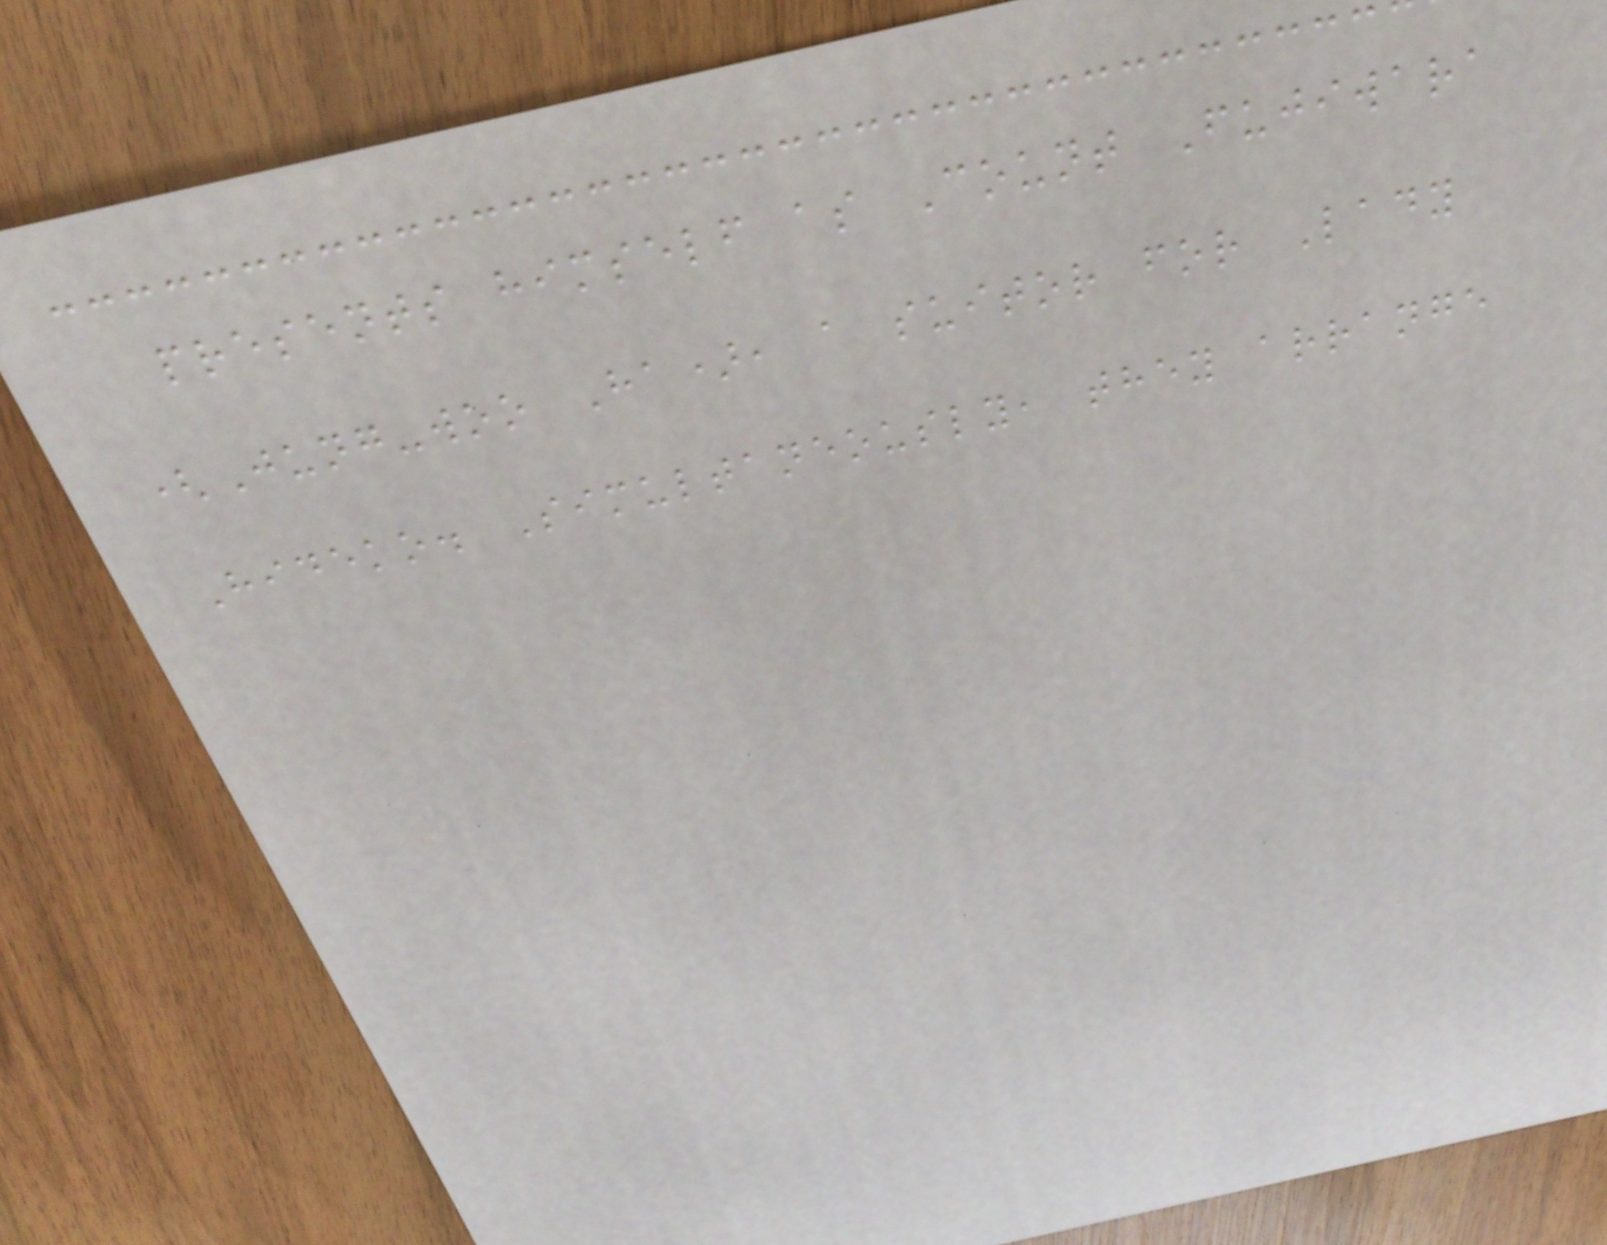presents himself as Count Fujiwara
(Jung-woo Ha), a suitor for Lady
Hideko. Simultaneously, they arrange
